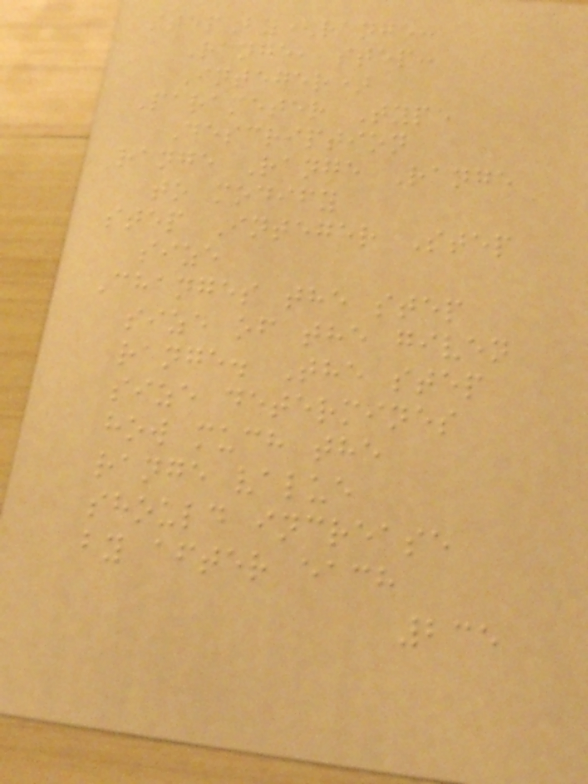stepBy(range:
Range, step:
Integer)
Parameter Type
Description
range Range Range
to modify
step Integer Step
size
Changes the step
size of the given
range. The step
size determines
how much the
range value
should increase
by after each
235
